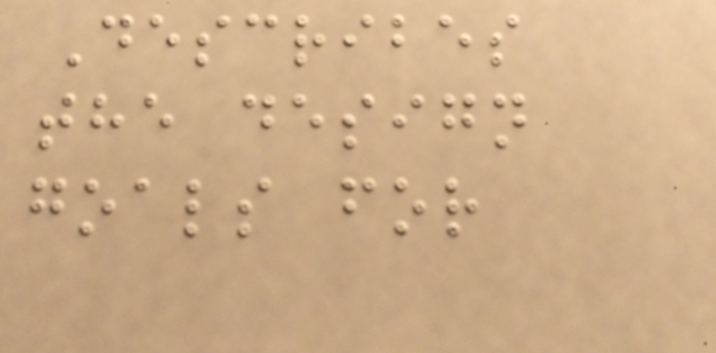Describes
the design
goals for
